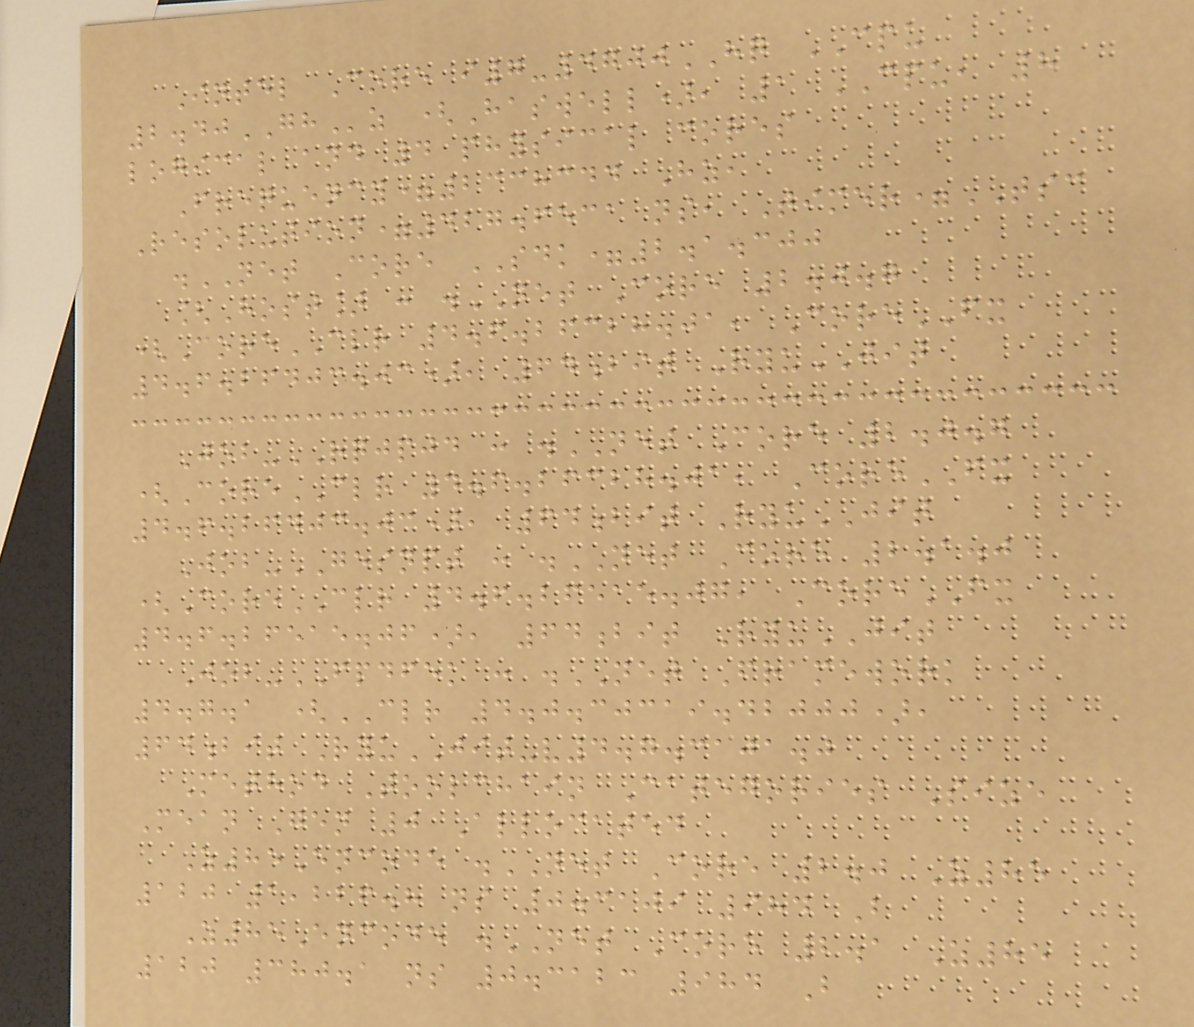Intel Core i7-4700HQ CPU
2.40GHz (Haswell), 1 CPU, 8
logical and 4 physical cores
Frequency=2338344 Hz,
Resolution=427.6531 ns, Timer=TSC
.NET Core SDK=2.1.300
[Host] : .NET Core 2.0.7
(CoreCLR 4.6.26328.01, CoreFX
4.6.26403.03), 64bit RyuJIT
Job-RQJPJD : .NET Core 2.0.7
(CoreCLR 4.6.26328.01, CoreFX
4.6.26403.03), 64bit RyuJIT
Job-GESNPT : .NET Core 2.1.0
(CoreCLR 4.6.26515.07, CoreFX
4.6.26515.06), 64bit RyuJIT
Job-FPDFEK : .NET Framework
4.7.1 (CLR 4.0.30319.42000),
64bit RyuJIT-v4.7.3101.0
Method Toolchain Categories Size
Mean Gen 0 Allocated
Z85Encode .NET Core 2.0 Z85
120 1,226.8 ns 0.3109 984 B
Z85Encode .NET Core 2.1 Z85
120 380.1 ns 0.3123 984 B
